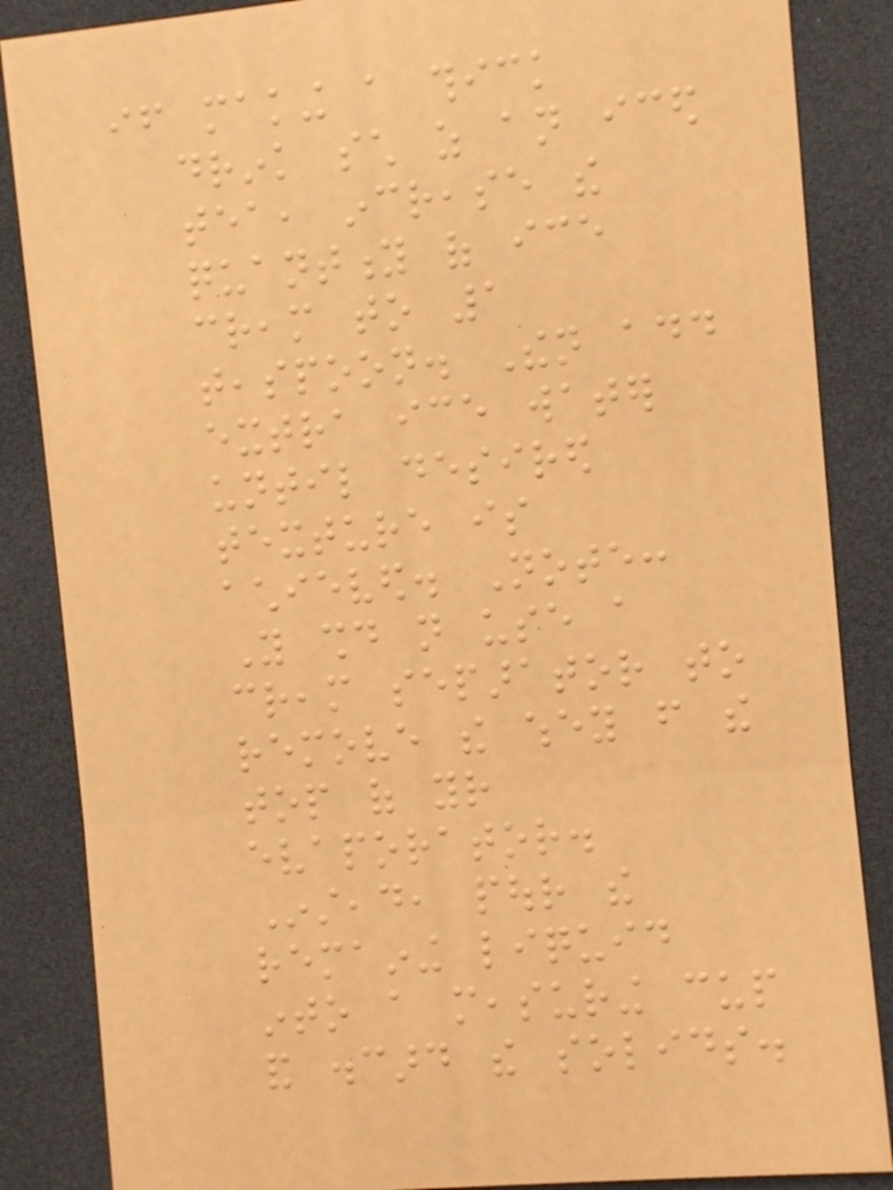if making a thick
drink such as an iced
tea, increase the
quantity of ice
cream to 1
teaspoon. Then add
extra ice water
until desired
texture is
achieved. Note:
You should not use a
cream separator to
remove the whey from the
top of your
evaporator.
Instead, pour the
remaining liquid
into a measuring cup
and discard the solids.
